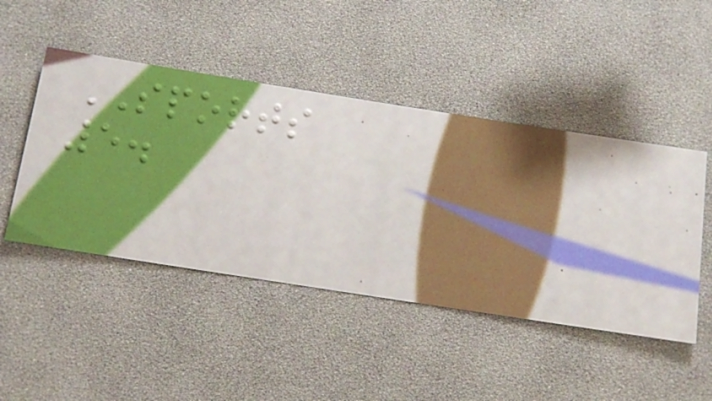SPORTS
5.
